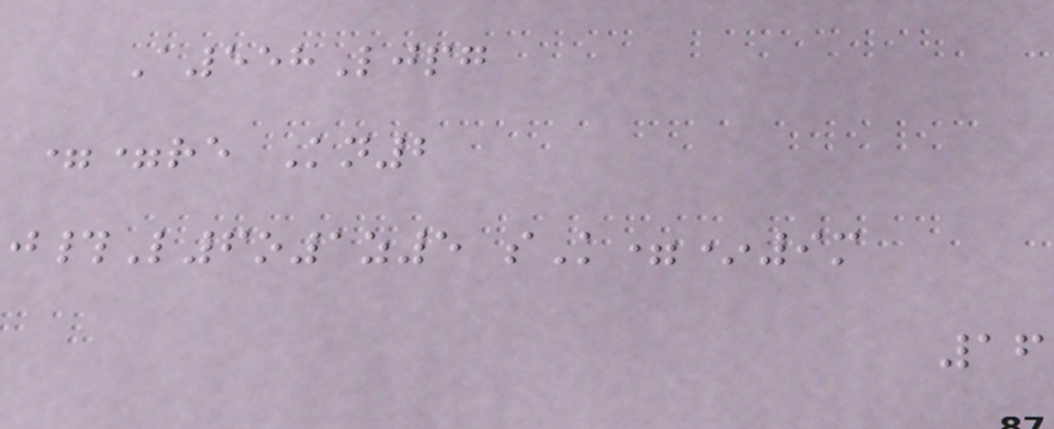A558Ljpg
==re Kn2
j#L6o1z5 sK=*9m
16
